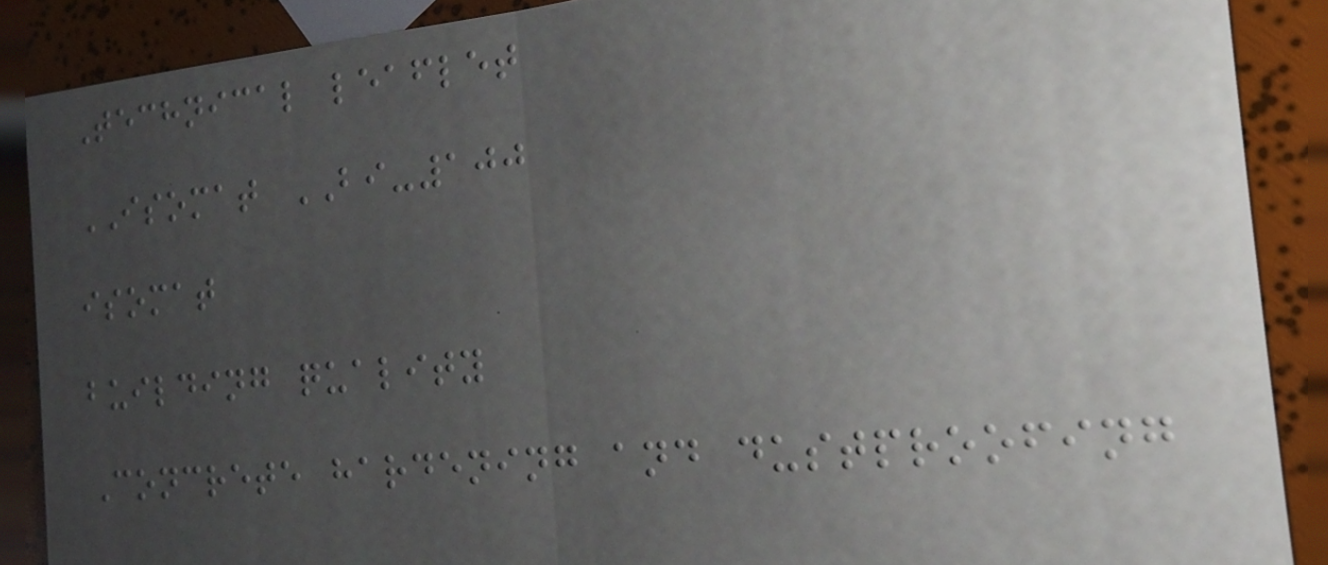Technical leaflet
ISOMAT BI-100
isomat
building quality
Concrete hardening and dustproofing
